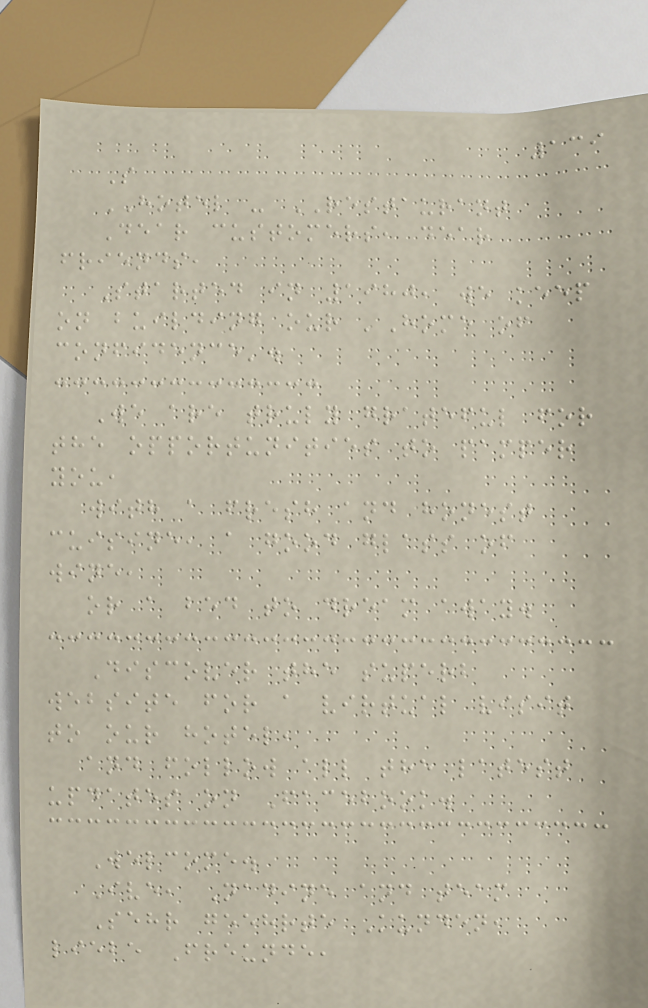139
S
HOTEL - RESTAURANT
Dear customers, dear
friends,
Started in 1980, we keep
on building our 'Home of
confidence'.
We are truly grateful for
the opportunities to pamper
you,
with a fresh and honest
cuisine, a good glass of
wine,
or a bed to dream away.
Discover the superb
website for a virtual visit
to our hotel,
and follow all the latest
updates on Facebook.
Welcome.
Ive, Nadine and team
Sehr geehrte Kunden,
liebe Freunde,
